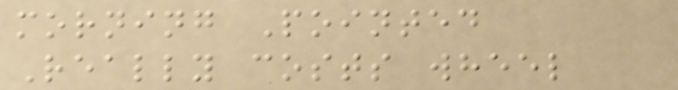morning Pointed
Really costs wheel
